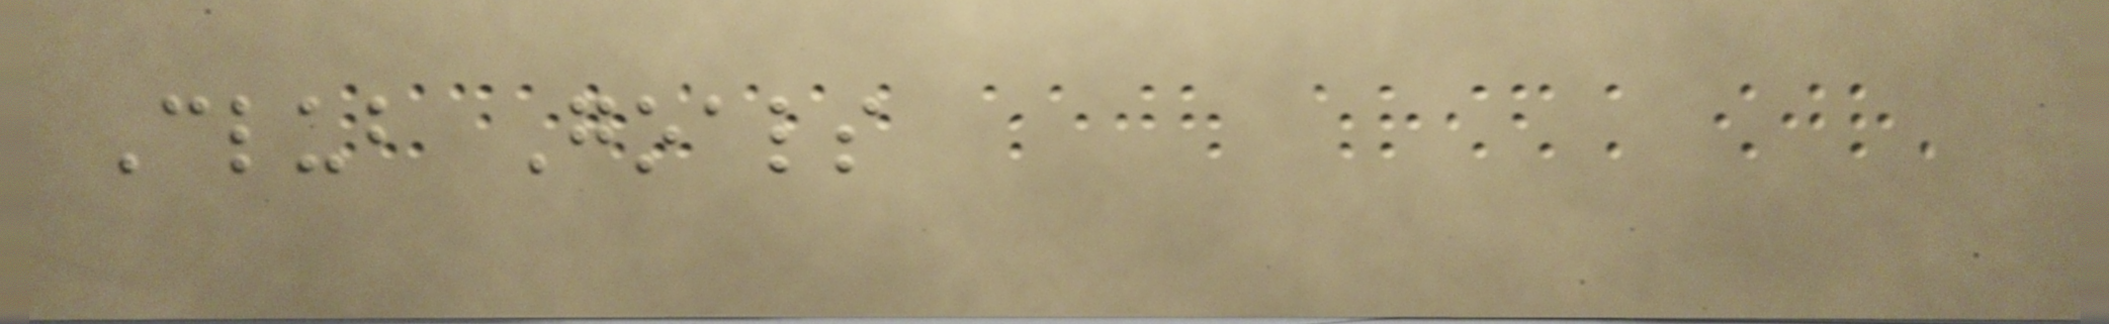Club Goals
